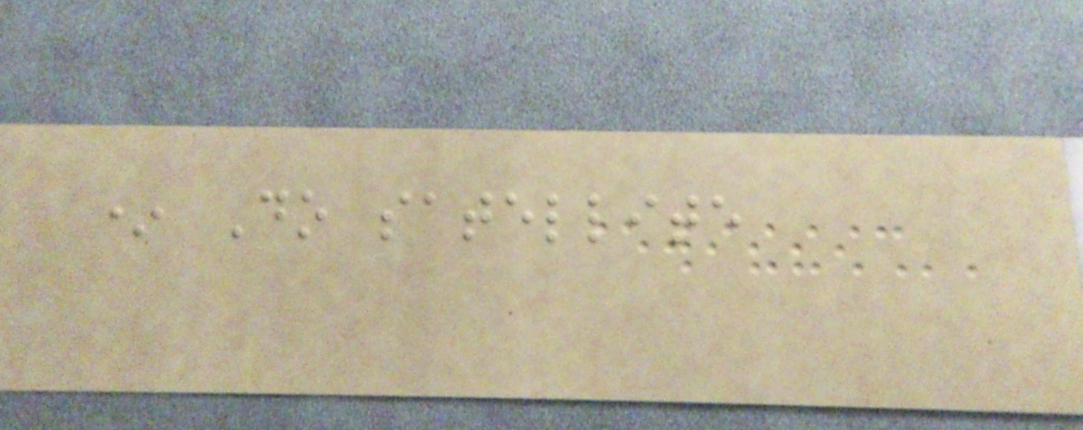* Do satellite
